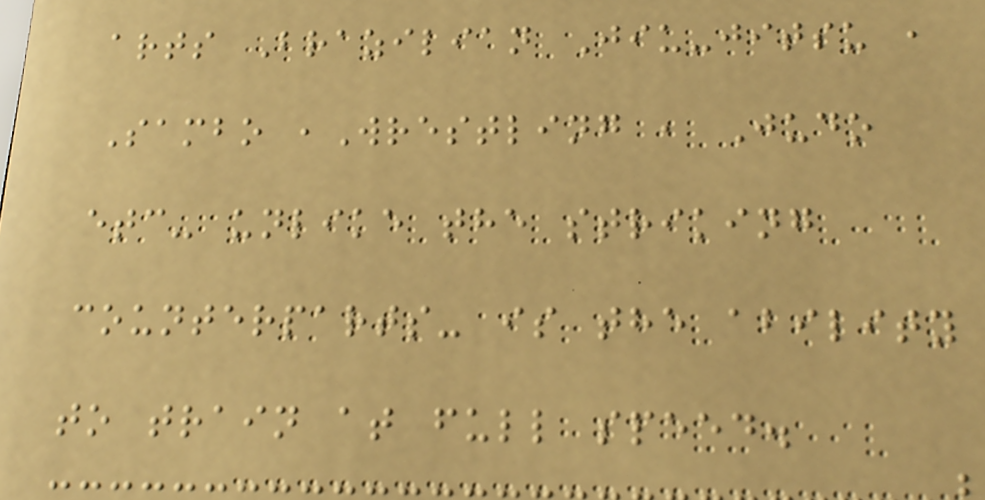arts Brazilian Jiu-jitsu ,
Sambo ,Wrestling , Judo
etc- unlike the striking
counterparts- is the ability
to train at full speed.
